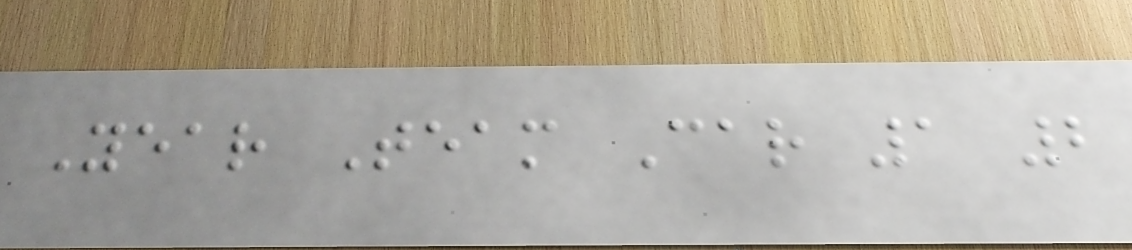Year Team Car 1 2
